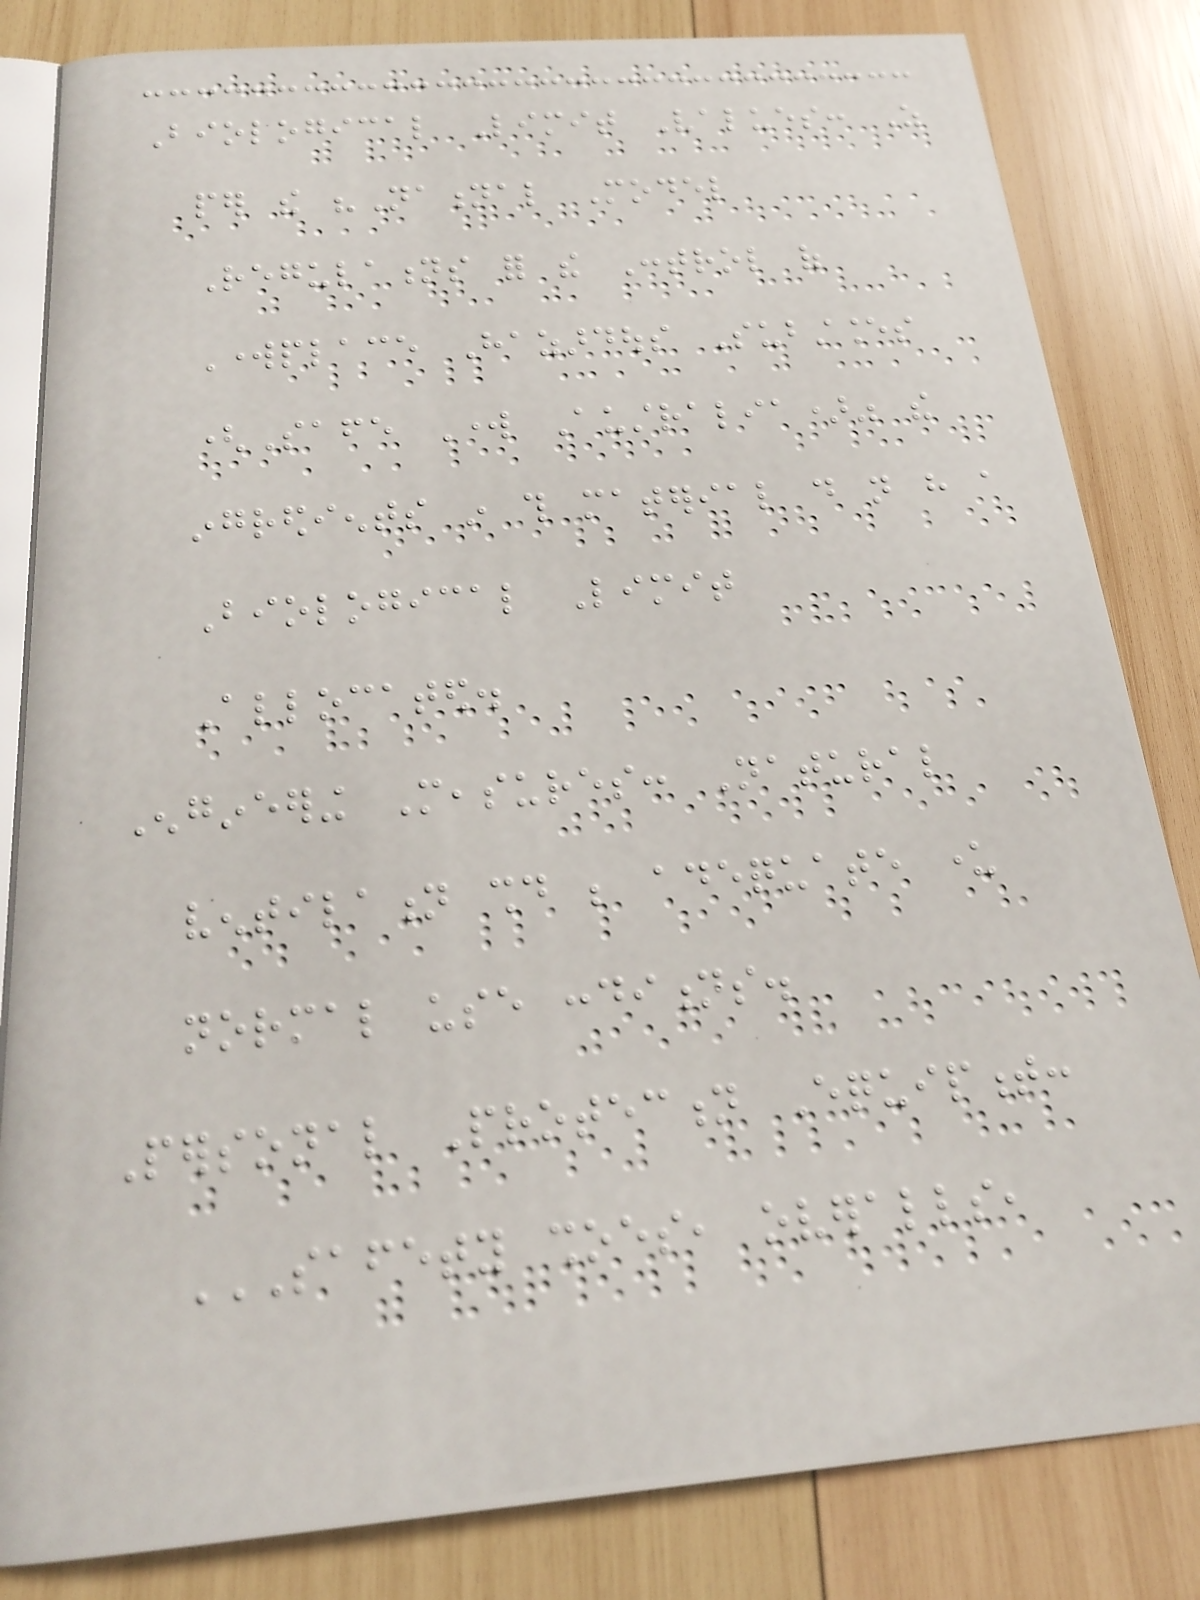Biological Limit Values: As
per the "National Model
Regulations for the Control of
Workplace Hazardous Substances
(Safe Work Australia)" the
ingredients in this material do not have a
Biological Limit
Allocated.
Engineering Measures: Natural
ventilation should be adequate under
normal use conditions.
Personal Protection Equipment:
SAFETY SHOES, OVERALLS,
